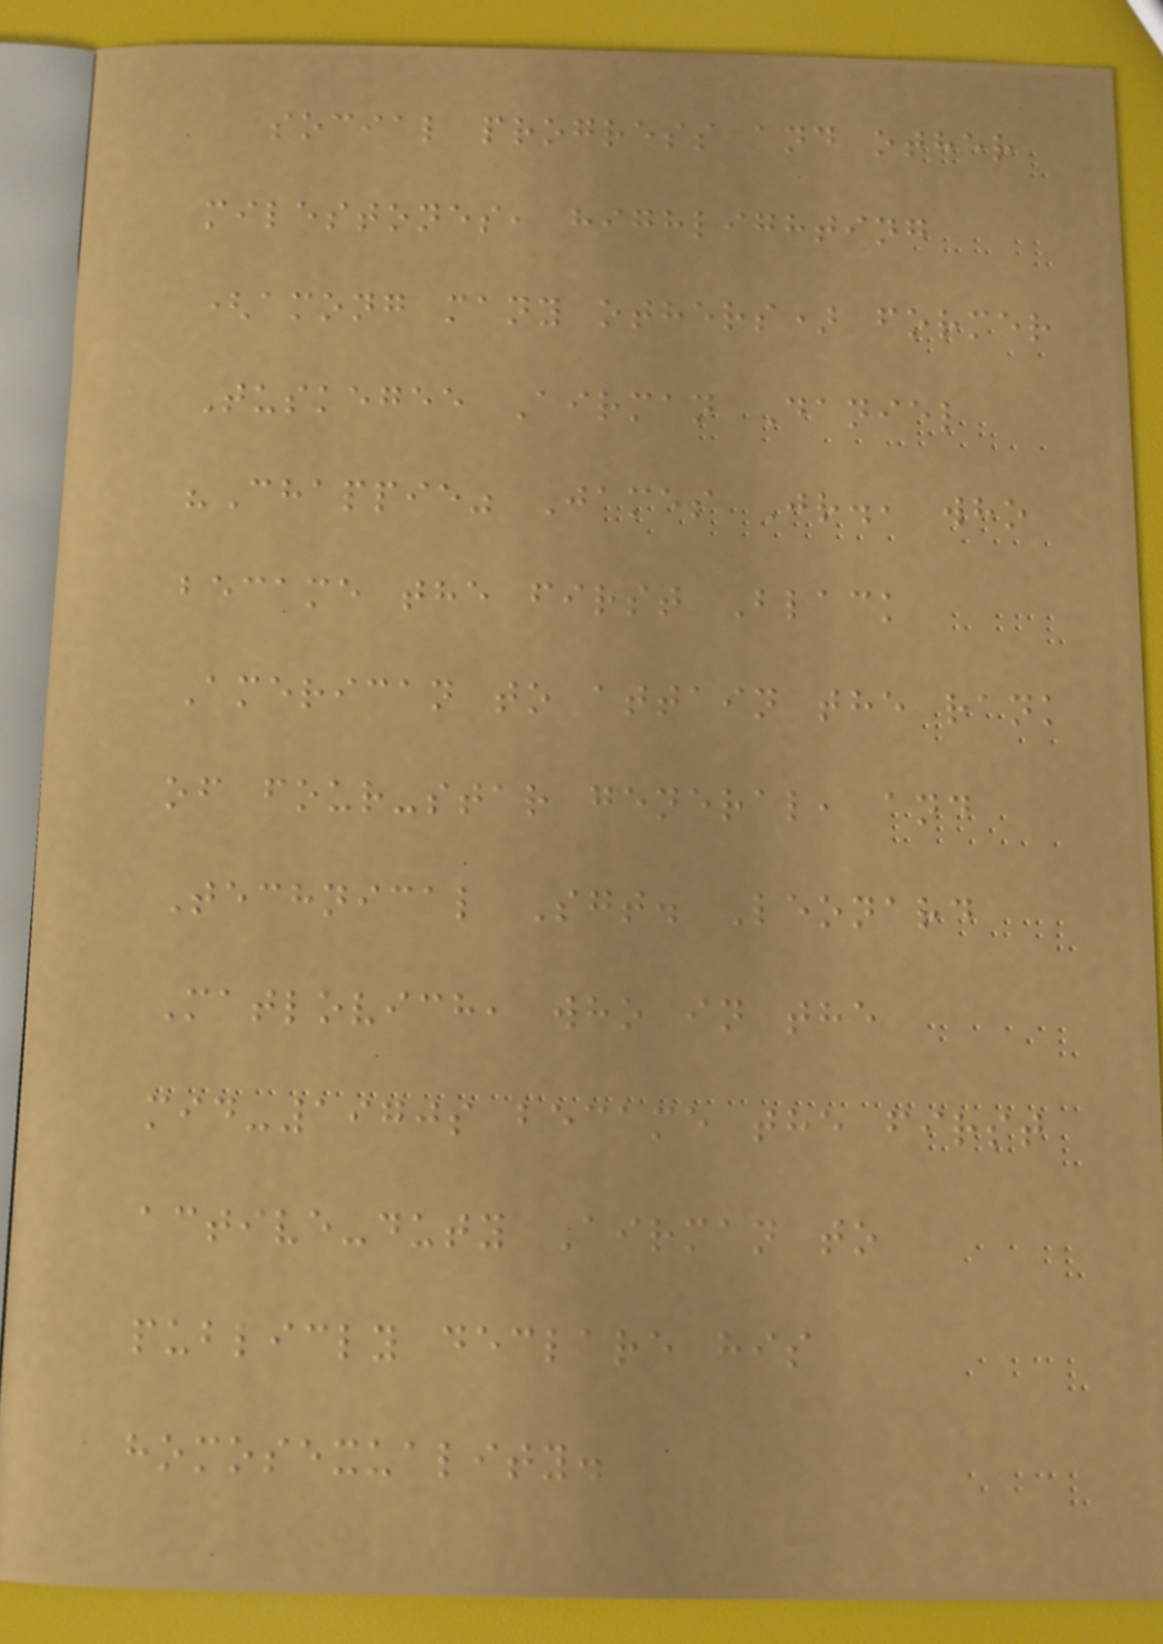social progress and other
milestones, highlighting
(among many others) former
Tuskegee Airman Daniel
"Chappie" James Jr., who
became the first Black
American to attain the rank
of four-star general, and
Technical Sgt. Leonard
Matlovich, who in the
mid-1970s became the first
active-duty Airman to
publicly declare his
homosexuality.
